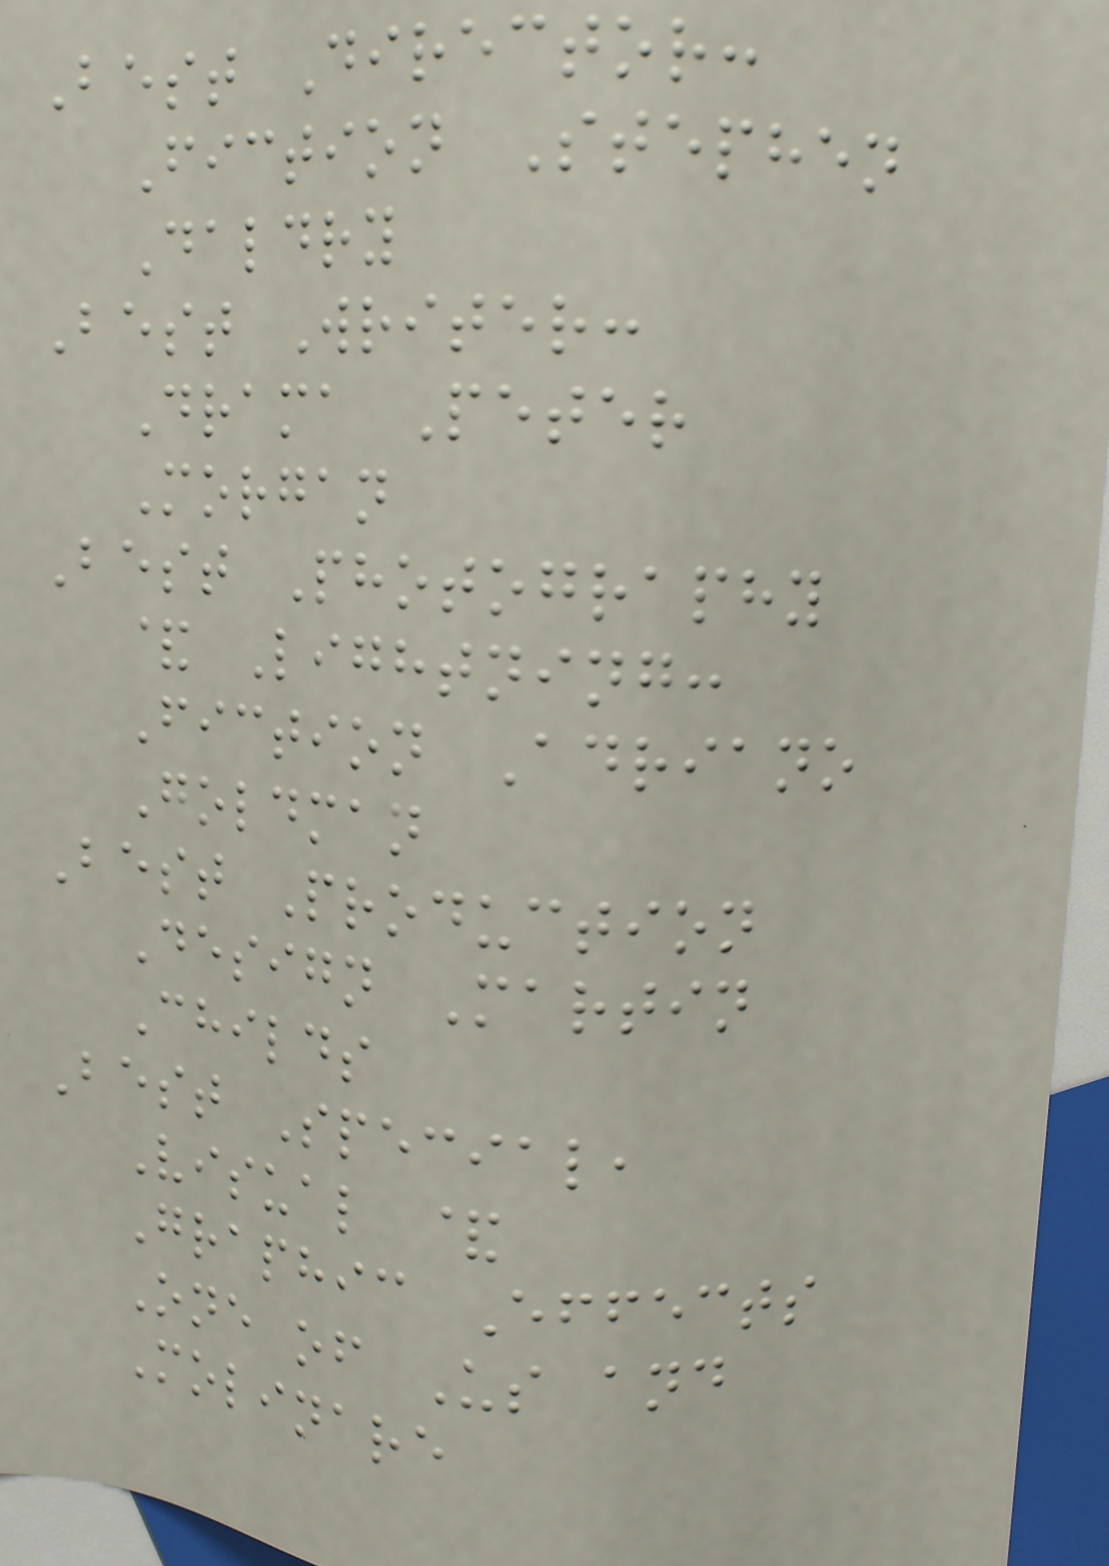Best Director:
Fiction Stephen
Daldry
Best Writer:
Drama Peter
Morgan
Best Photography
& Lightning:
Fiction Adriano
Goldman
Best Production
Design Martin
Childs
Best Special,
Visual &
Graphic Effects
One of Us and
Molinare
